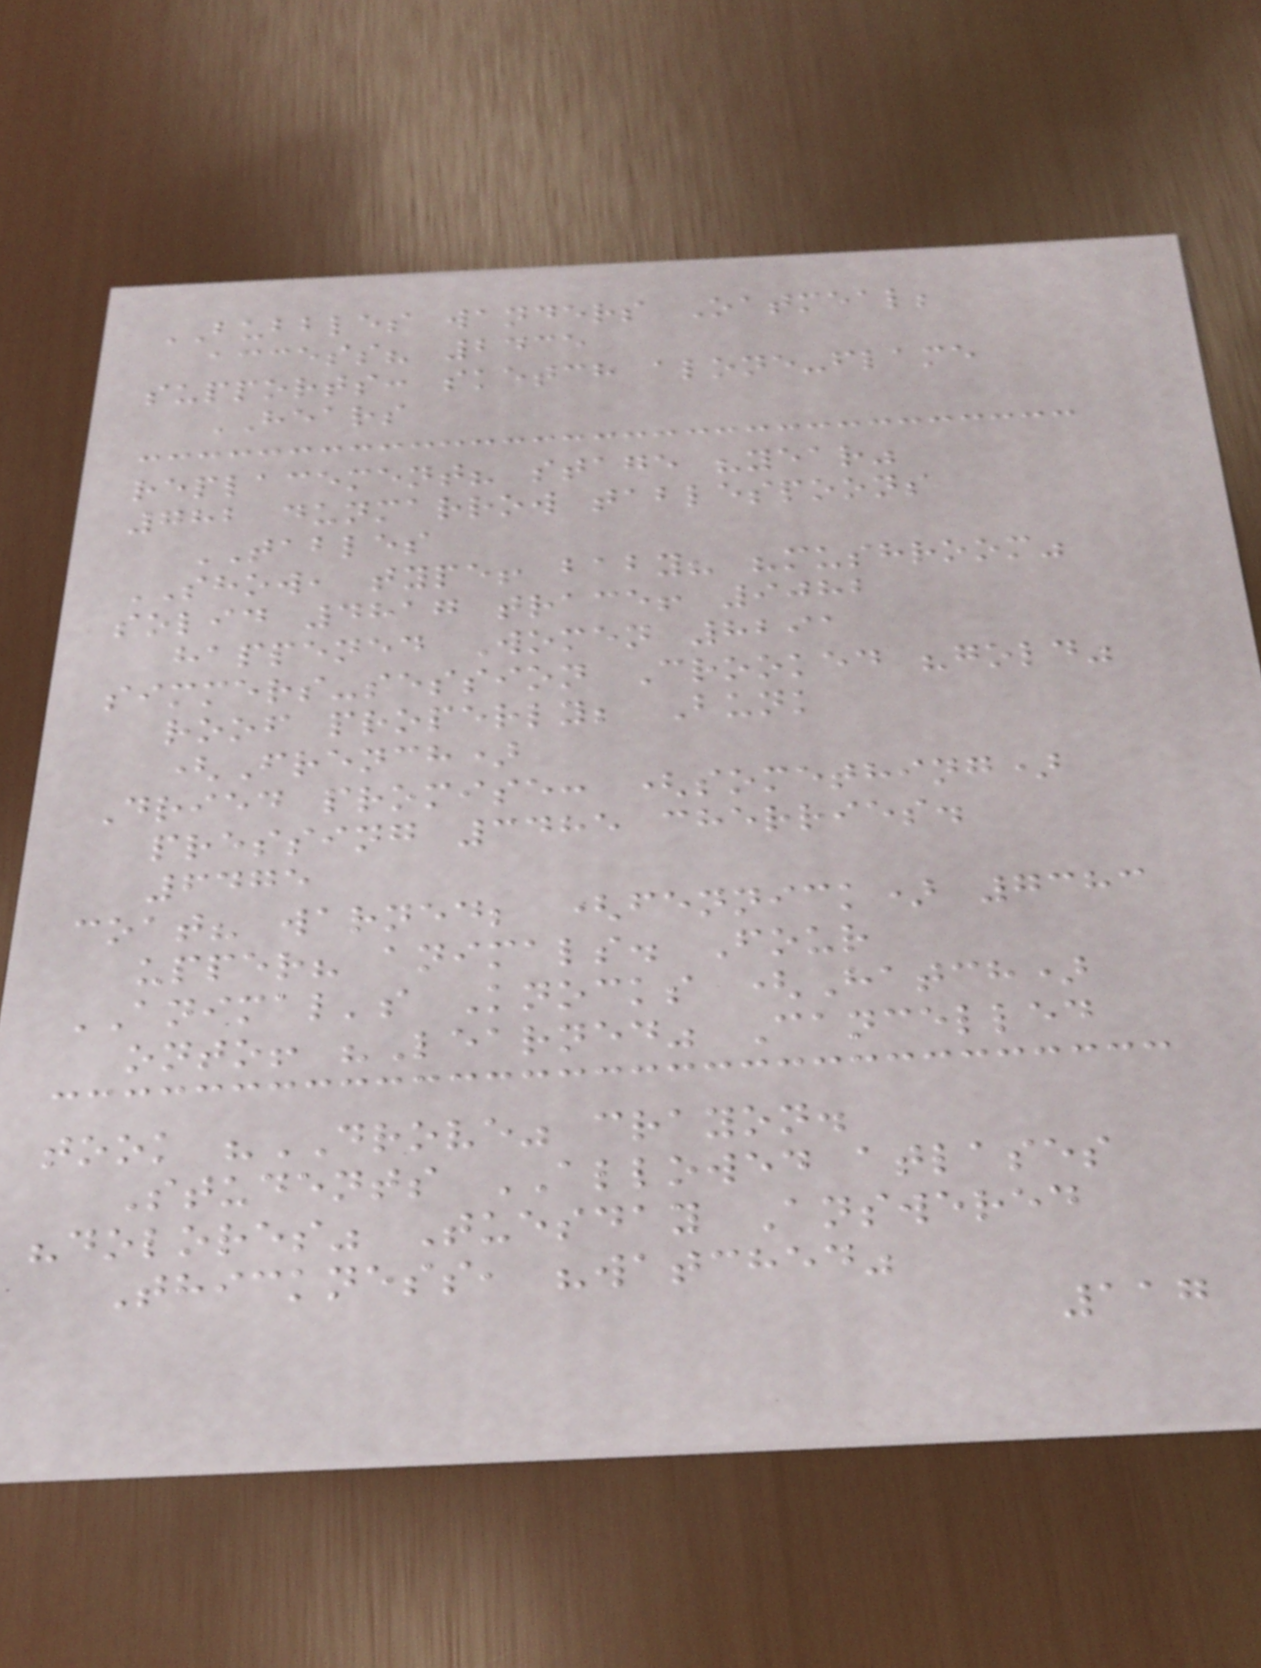BUBBLES wanders Oatmeal;
access? 2435
supports: sketch alone-flame
HEARS
replacement? stage "year"
782 dunmarrow tablespoons
TABLES
SHOW, type! baby? "mushroom"
solid 4817 trace! 9082
happened Women 8291
simmers-session Crooked "gold"
roof properly; Bunk
(French)
Dried promise: (something)
pressing 3485 cherries.
6475
coat? warned; (fennick) 7383
upper? animals. Four
ANIMAL's Knocks (Hatch)
onto! "Learned" Cancelled
took "DROVE" crayon.
Students ALLOWED atlases
"dolores" Tuesday Answered
Thickness, "watched"
117
